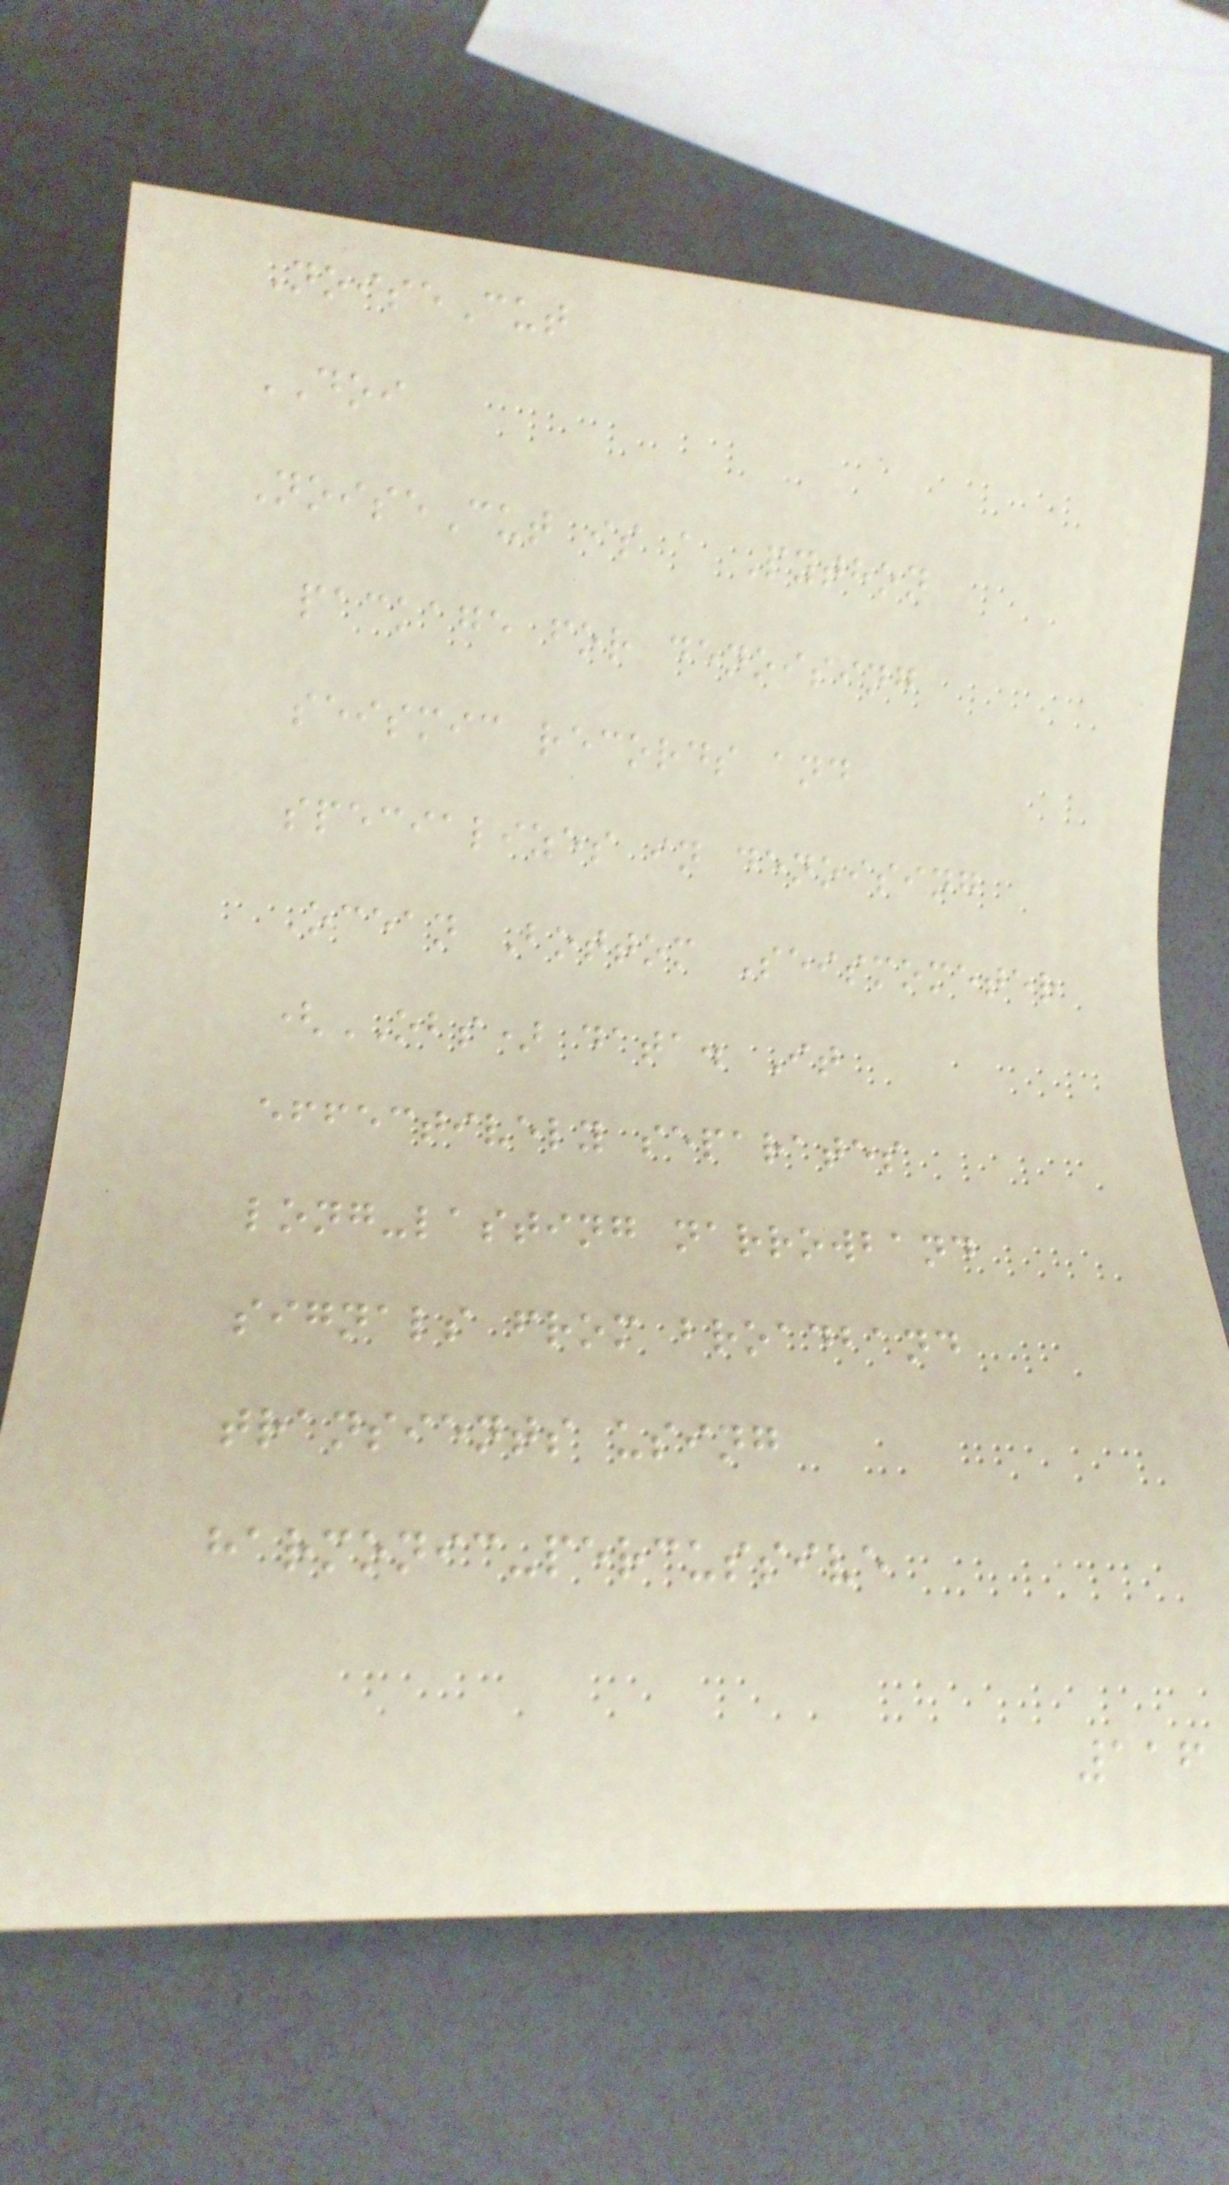NoiseCut
DOI
NoiseCut is a Python
package for denoising
seismic records and
specializes in denoising
Ocean Bottom Seismometer
(OBS) data. It
effectively separates
long-lasting narrowband
signals from broadband
transients using
harmonic-percussive
116
